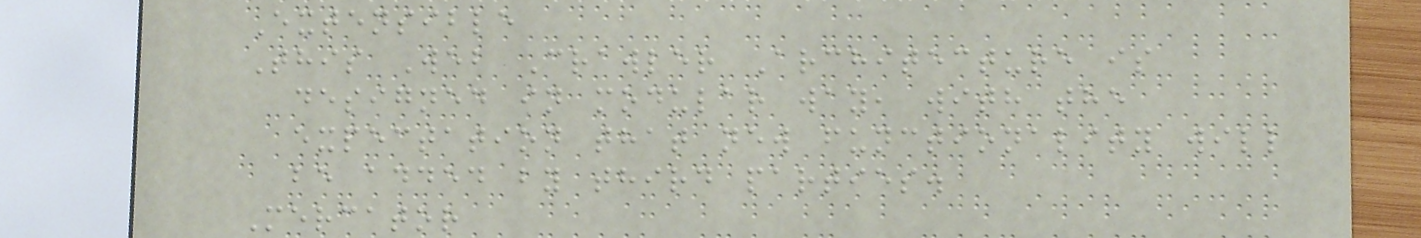Extensible
This Web Crawler Architecture is
designed in modular way, with the
expectation that new functionality will
be added by third parties.
Mercator
